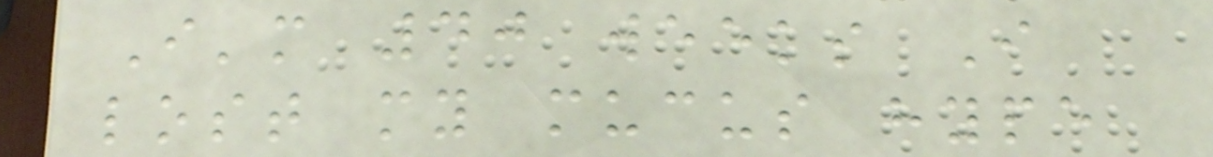I'm 40 weeks I
lost my mucus hype
